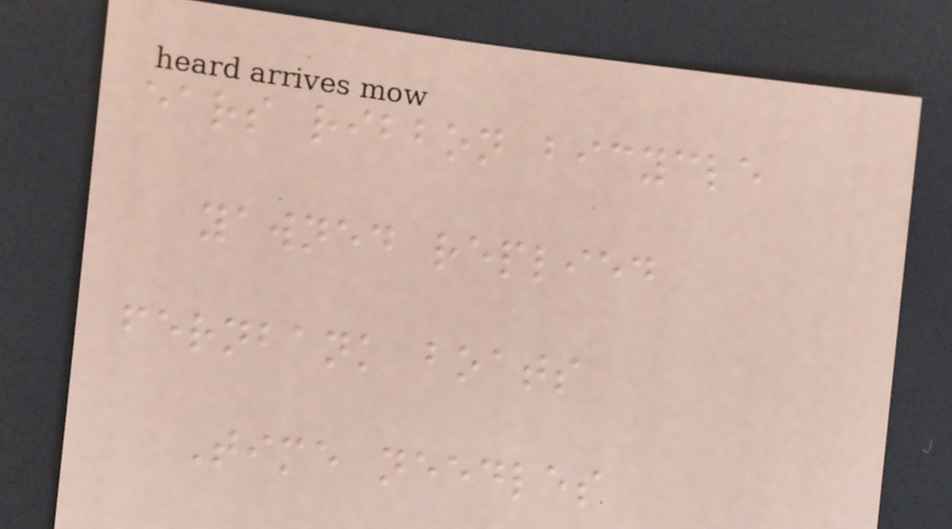ears ribbon bicycle
yawned replied
fernbank boats
Time needles
